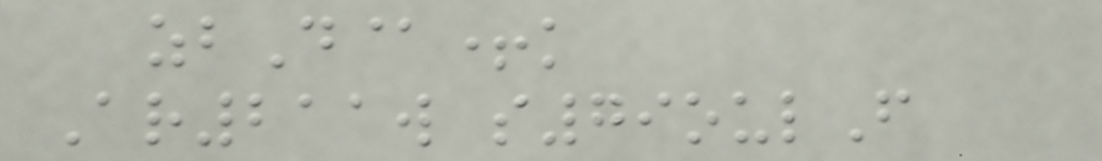zbD@+k
Ar211w s79oulF
